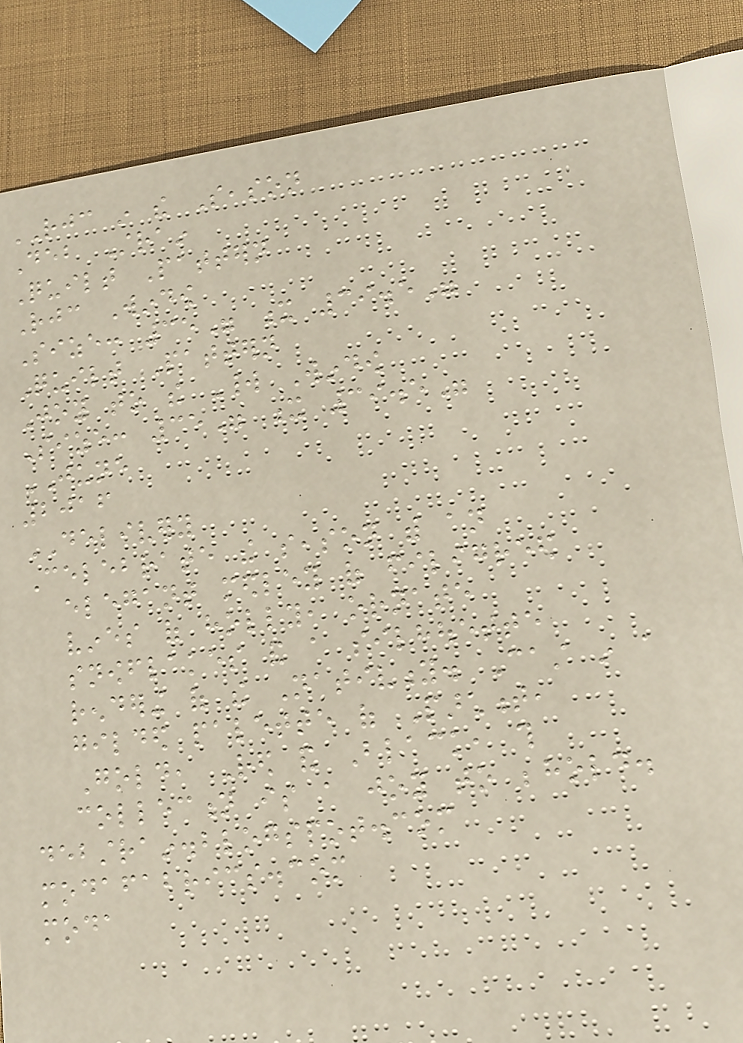REJOICE in the Season
Deb Strain
Quilt Pattern
Rejoice Window
Size: 35" x 39.5"
Quilt Pattern
Joy to the World Window
Size: 35" x 39.5"
JUNE
2016
DELIVERY
Celebrate the season with an
elegant medley of filigreed
vines of holly, ornate
snowflakes and a silhouette
rendering of the Nativity. Cast in a
gilded palette of Parchment,
Gold, Red and Black, this
collection is a joy to behold.
debstrain.blogspot.com
modafabrics.com
moda
